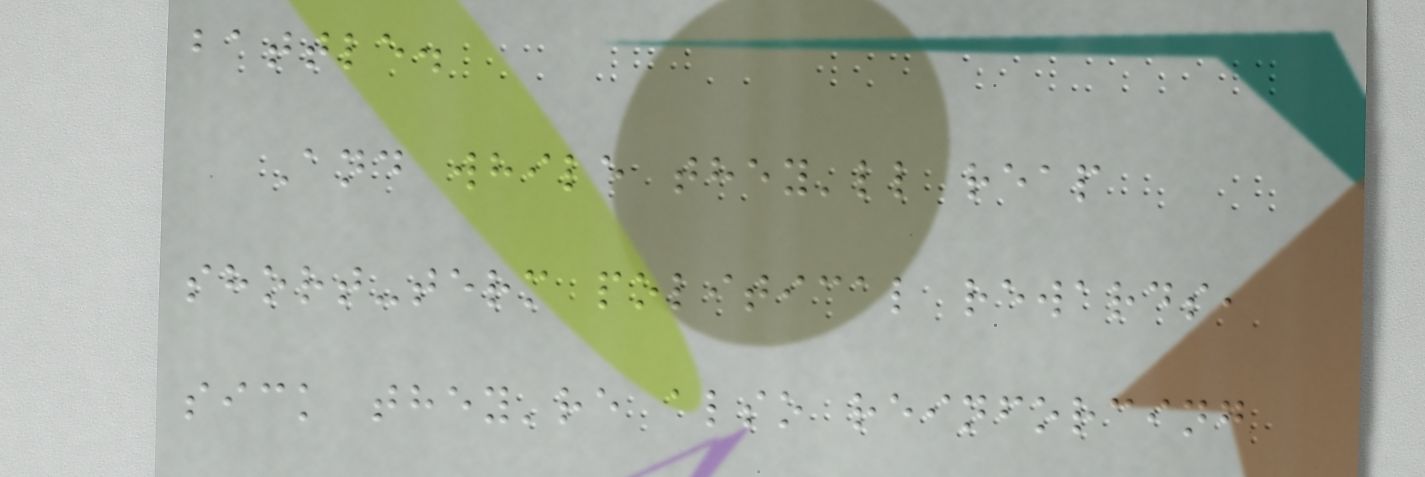battle.
And while they'll reap
short-term political rewards,
sick they're also reinforcing
